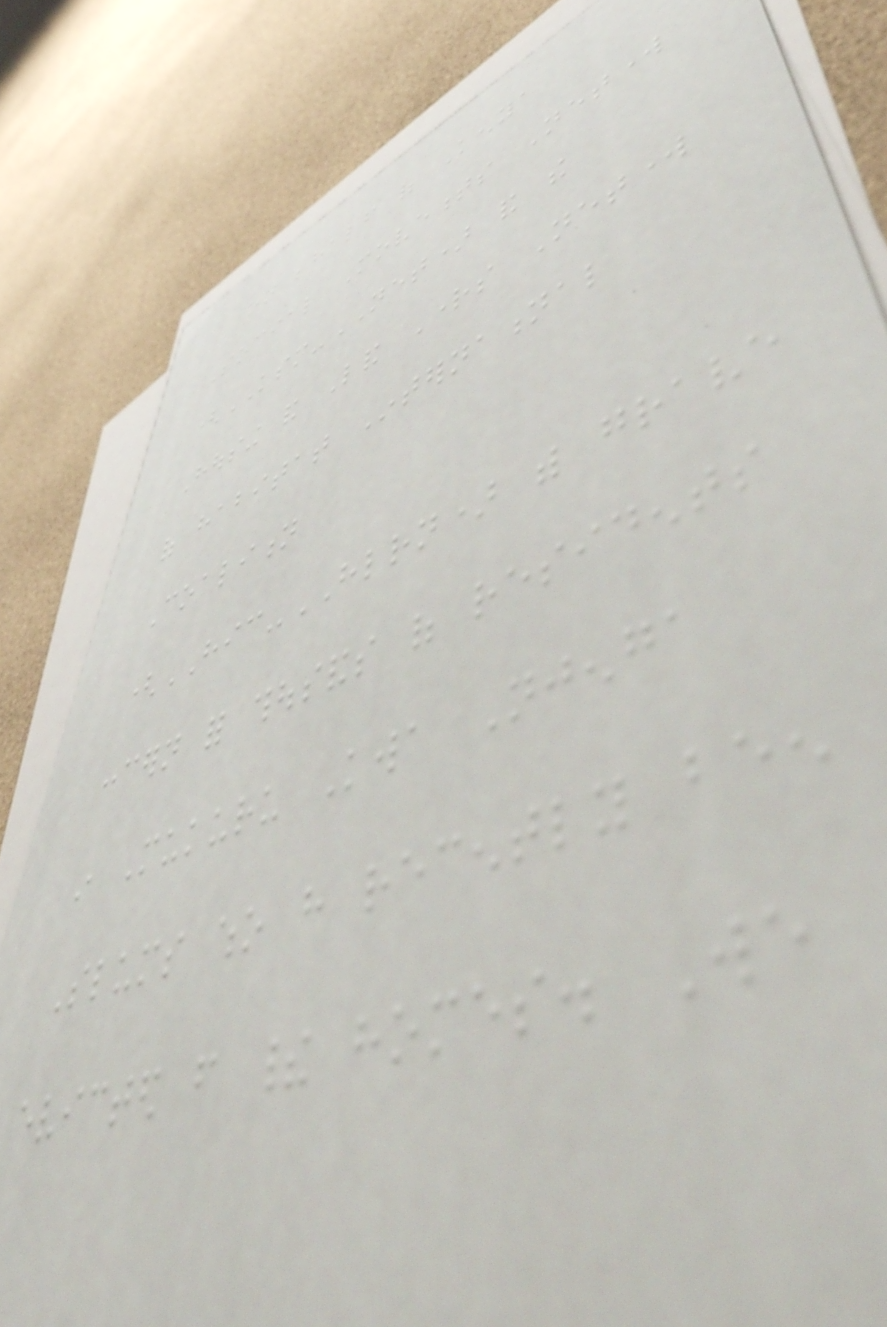on behalf of Kenya
Social Movements Network
(KSM-NET) and the
Housing and Land Rights Network
of habitat International
Coalition
(HIC-HLRN) with grave
concern for thousands of residents
in Mukuru Kwa Njenga
Slums who have recently been
evicted from their homes. We
